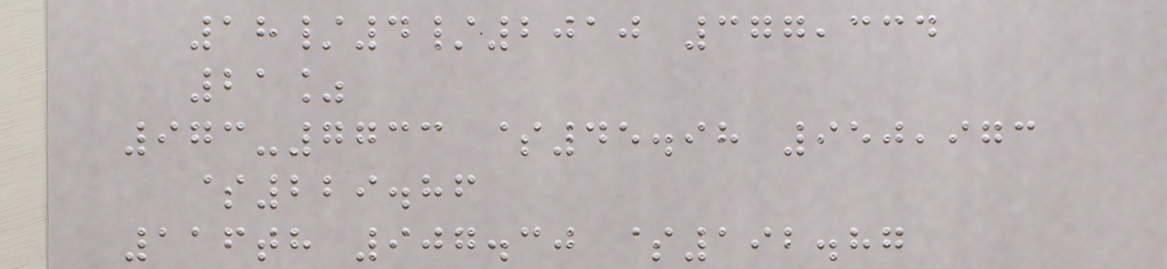18/4/2010 377,334
21%
973-7733 $45.98 950,973
$229.86
116th 907.30 $192.87
